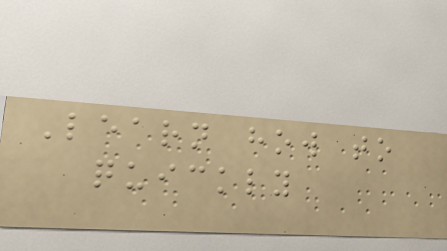Learn how to
quickly
